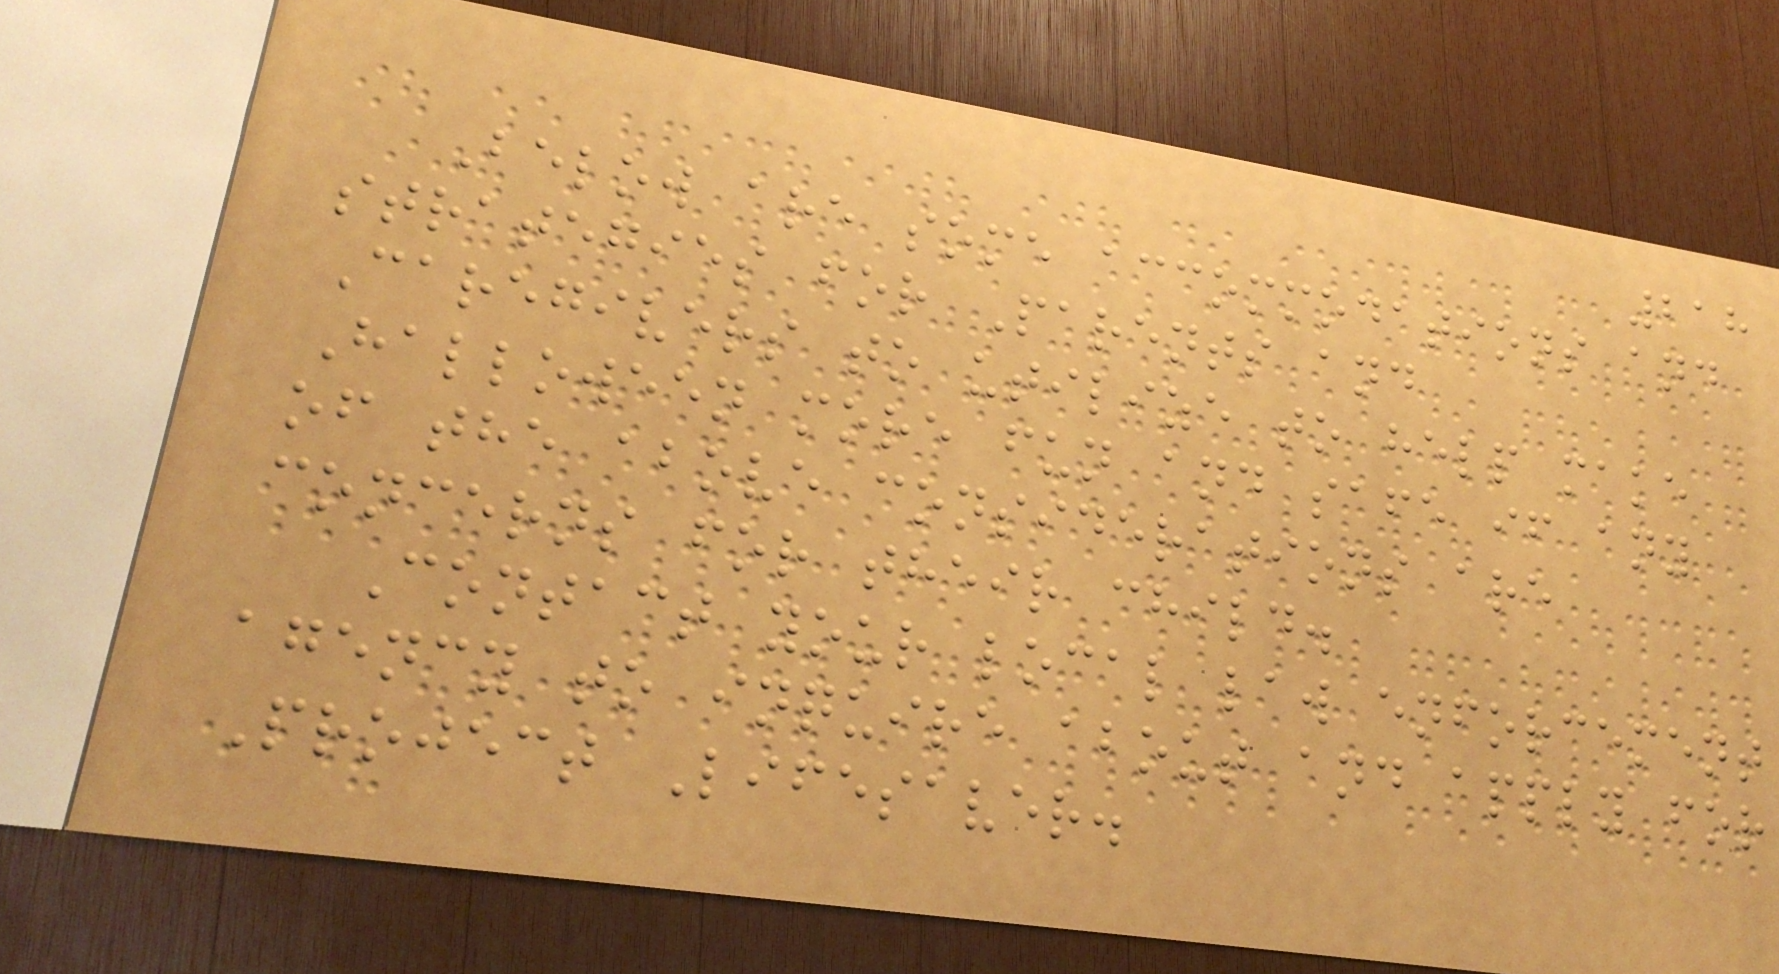218
Below are some accommodations and
strategies for Parents and
Caregivers to utilize to help make
Halloween more fun and safe if any
of the above considerations are
concerns for their child.
Contact your local law enforcement
agency to inquire about and apply for
Project Lifesaver.
